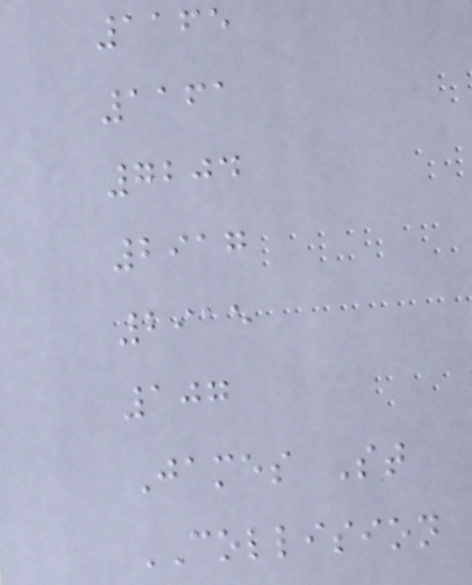1165
1161
7204
2917
2915
107
James St
COLLISION
